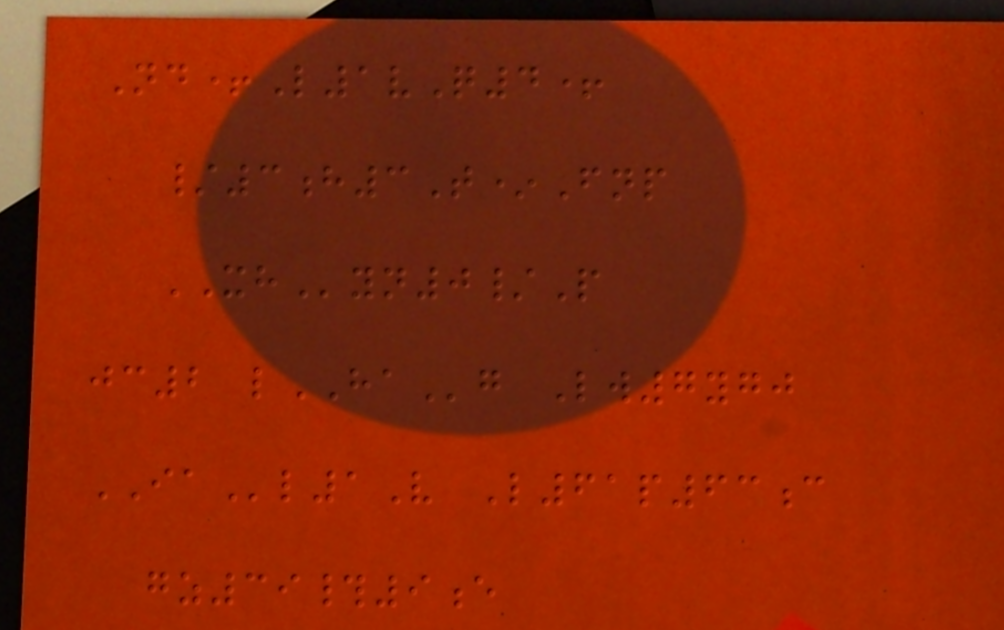Nd+L1vQ4+
/3h3T*Fnp
XHyn0/P
jc2 lHAg Lw7ygj
IAl1V L61p63c
gz39#9e
